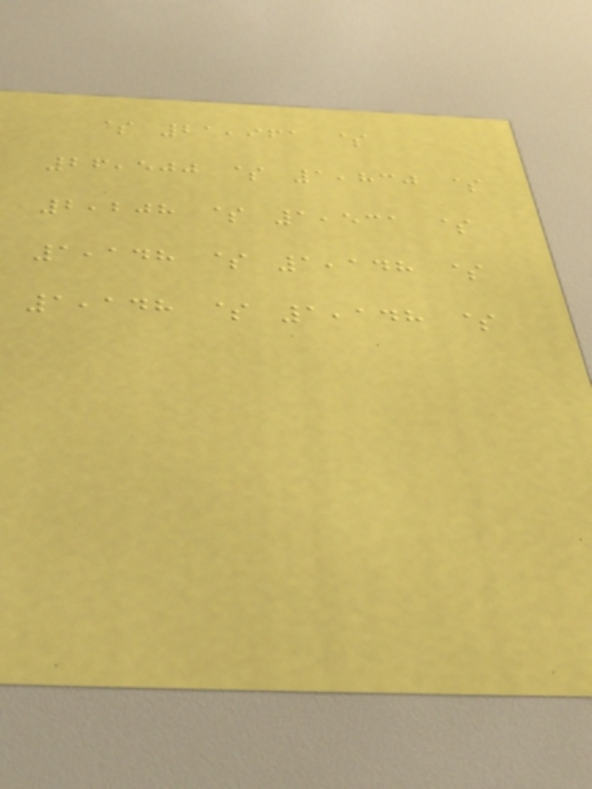$ 21,961 $
26,500 $ 1,830 $
2,208 $ 1,531 $
1,148 $ 1,148 $
1,148 $ 1,148 $
